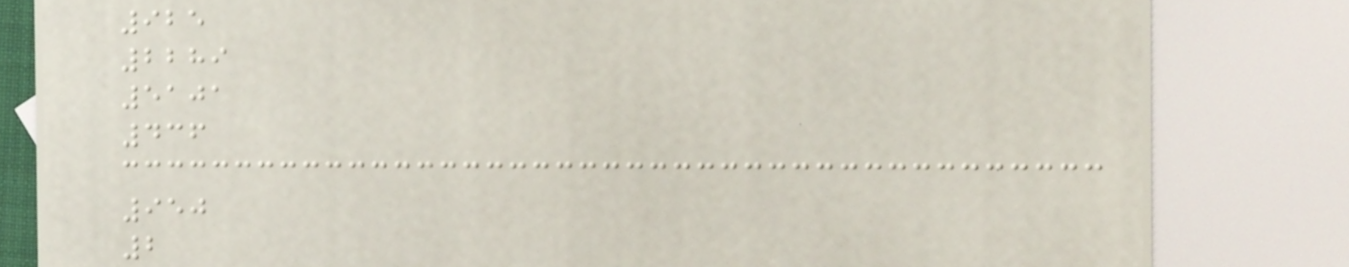925
2289
5101
436
950
2
